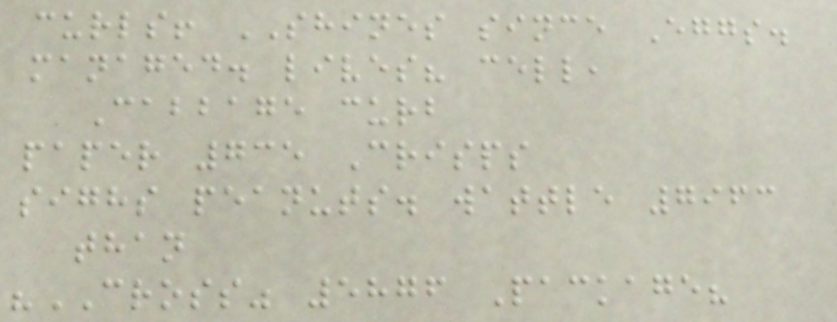curls! SHINES since Eggs.
managed. lives? cell,
Cabbage curb
paper 735 Crisps
sighs peanuts. wattle 7963
than
"CROSS" 5876 Package?
